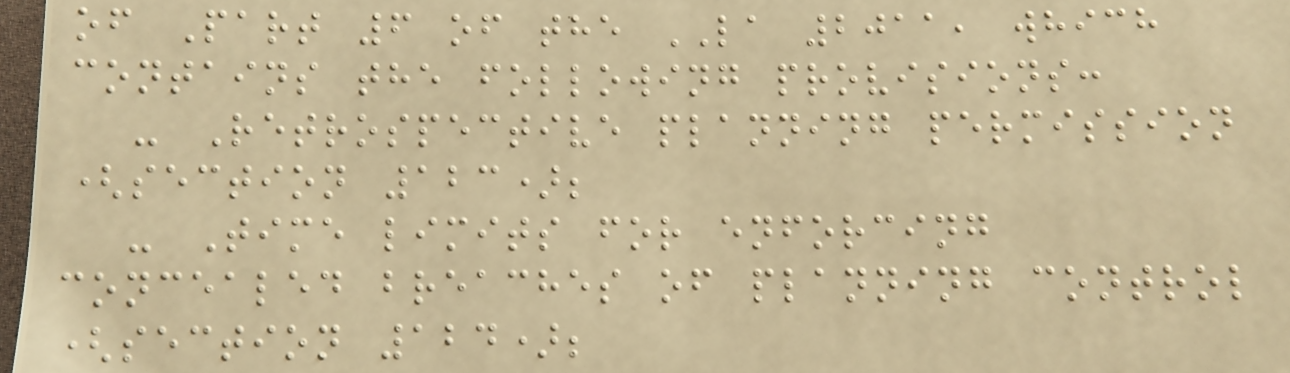of Part 6 of the LA 2011, which
contains the following provisions:
- Retrospective planning permission
(section 123);
- Time limits for enforcing
concealed breaches of planning control
(section 124);
